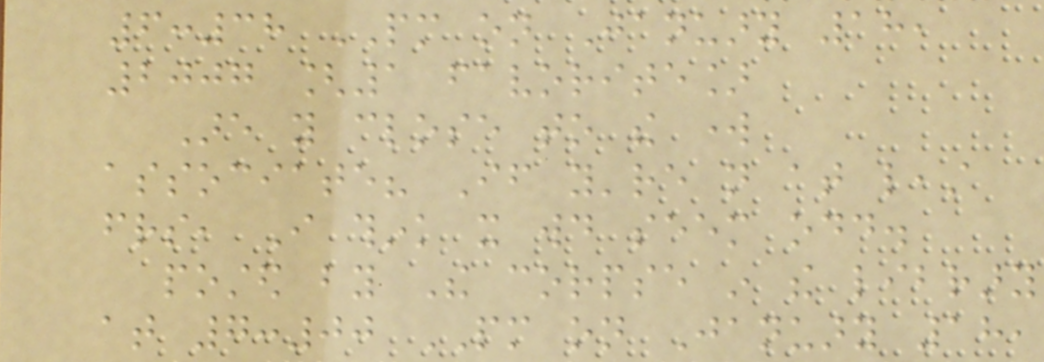6:38 PM on January 18,
2007 [1 favorite]
Are you close to the work
associate? If you're not at least
friends, I think it would seem odd.
posted by The corpse in the library
at 7:00 PM on January 18,
